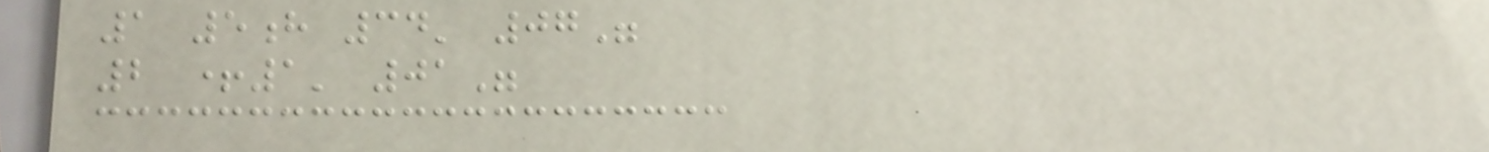1 5h 34' 07"
2 +1' 01"
